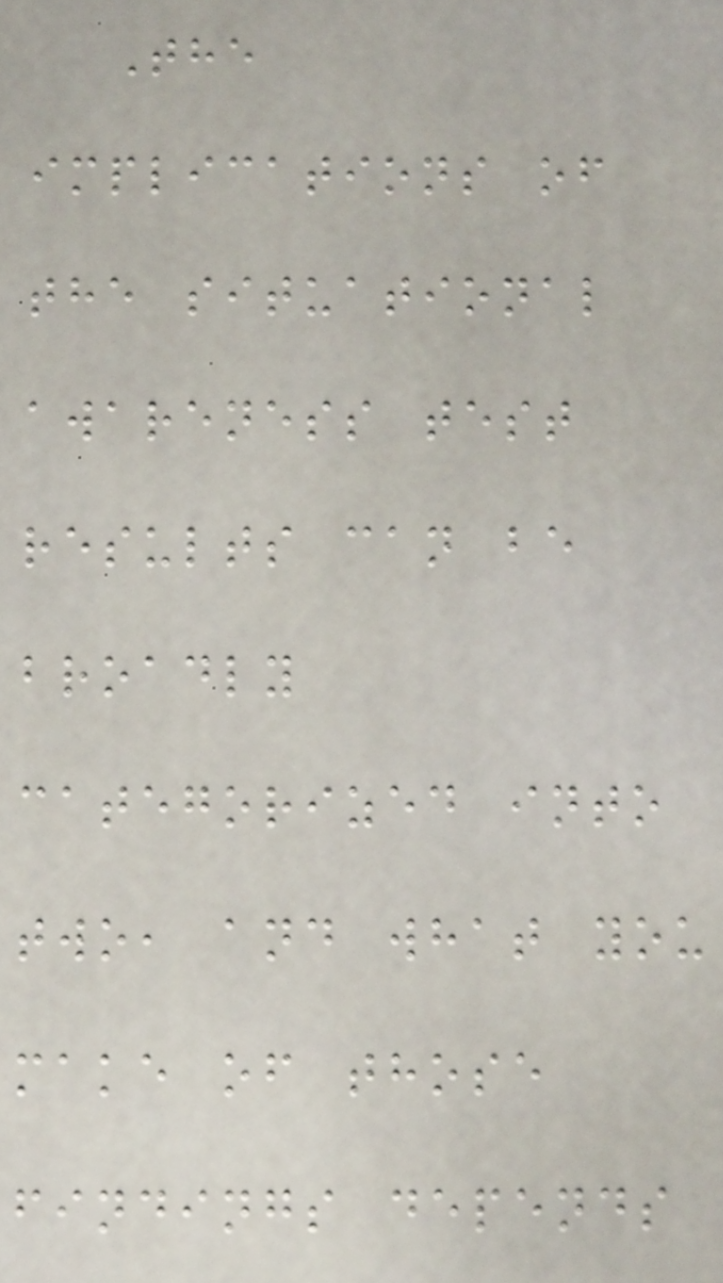The
implications of
the situational
awareness test
results can be
broadly
categorized into
two, and what you
make of those
findings depends
